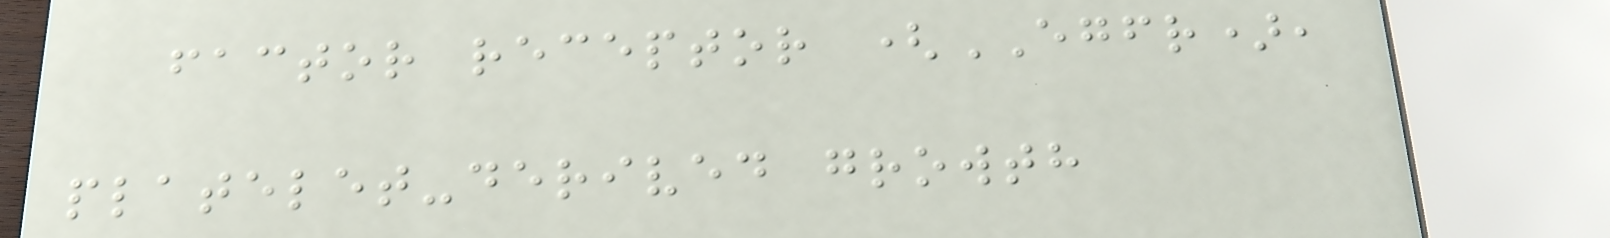factor receptor (EGFR),
platelet-derived growth
